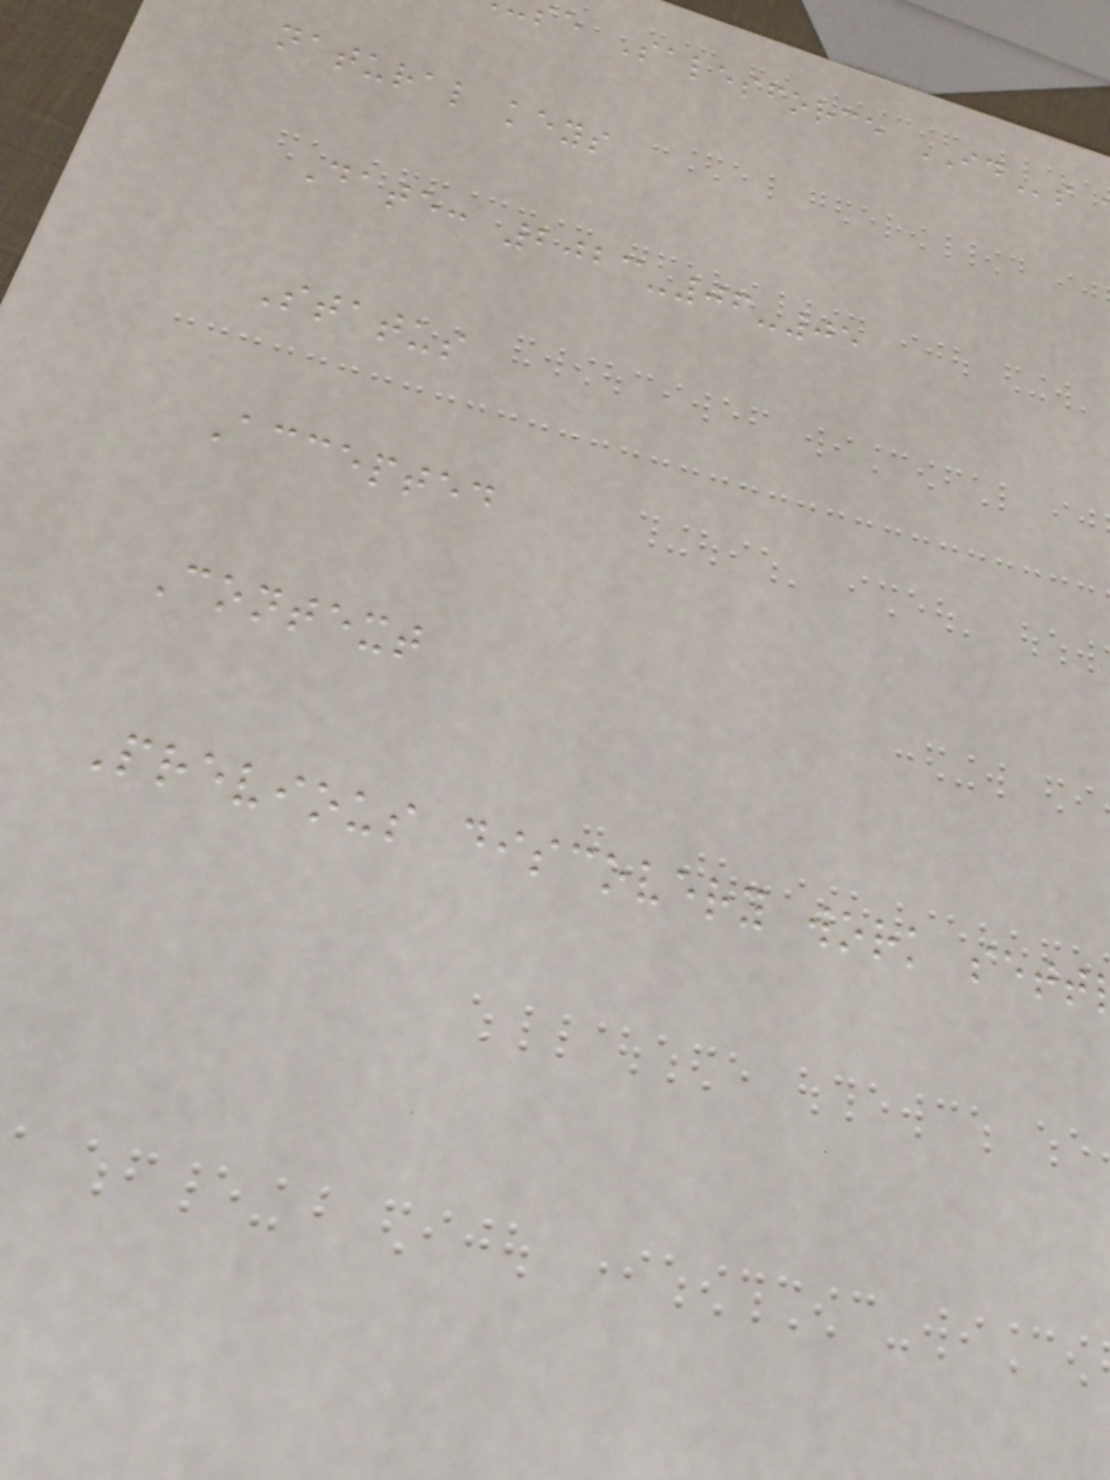se Salesforce IDs
natural keys
Date: 2023-06-05
Status
Accepted
Context
Previous discovery work sett
